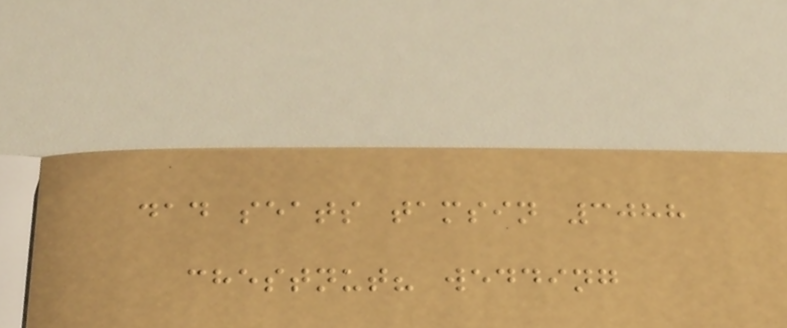dad seats tamsin 3088
chestnut? wedding
